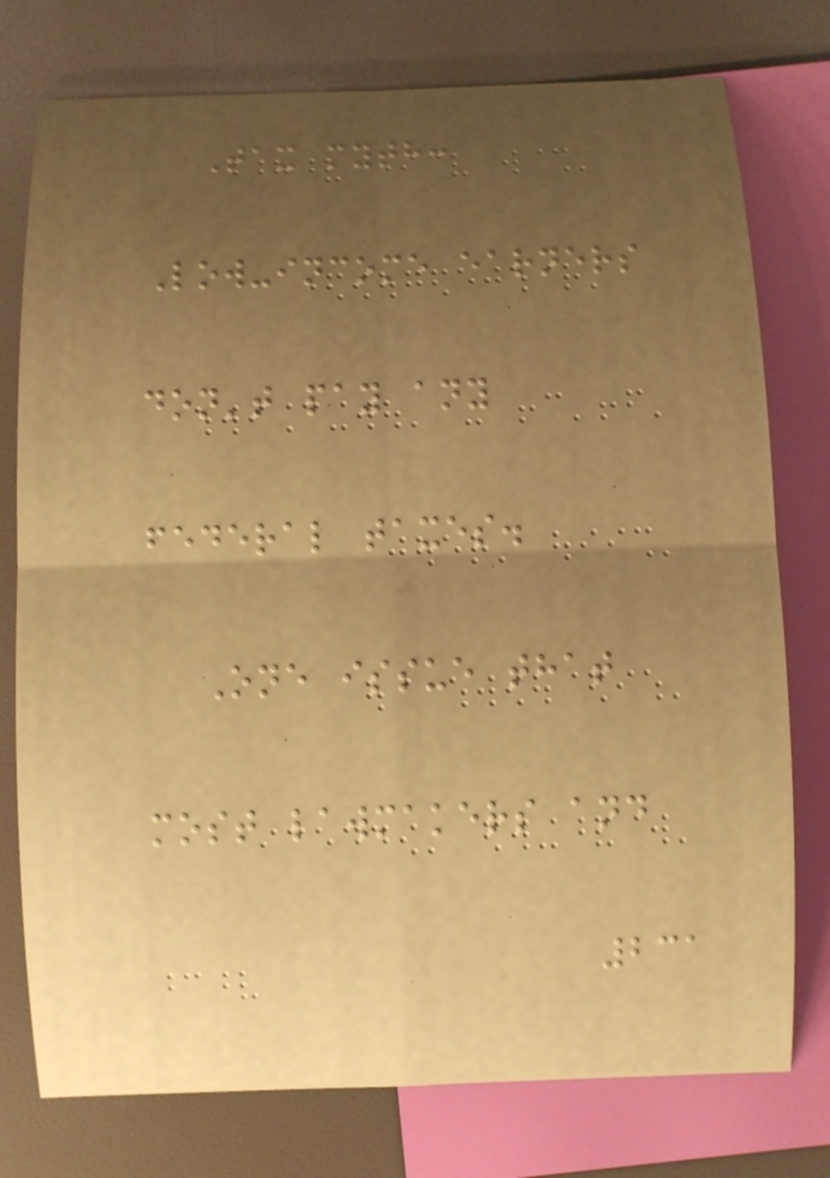Tax myth:
Low-income earners
don't pay any
federal taxes.
One issue that
most lawmakers and
231
